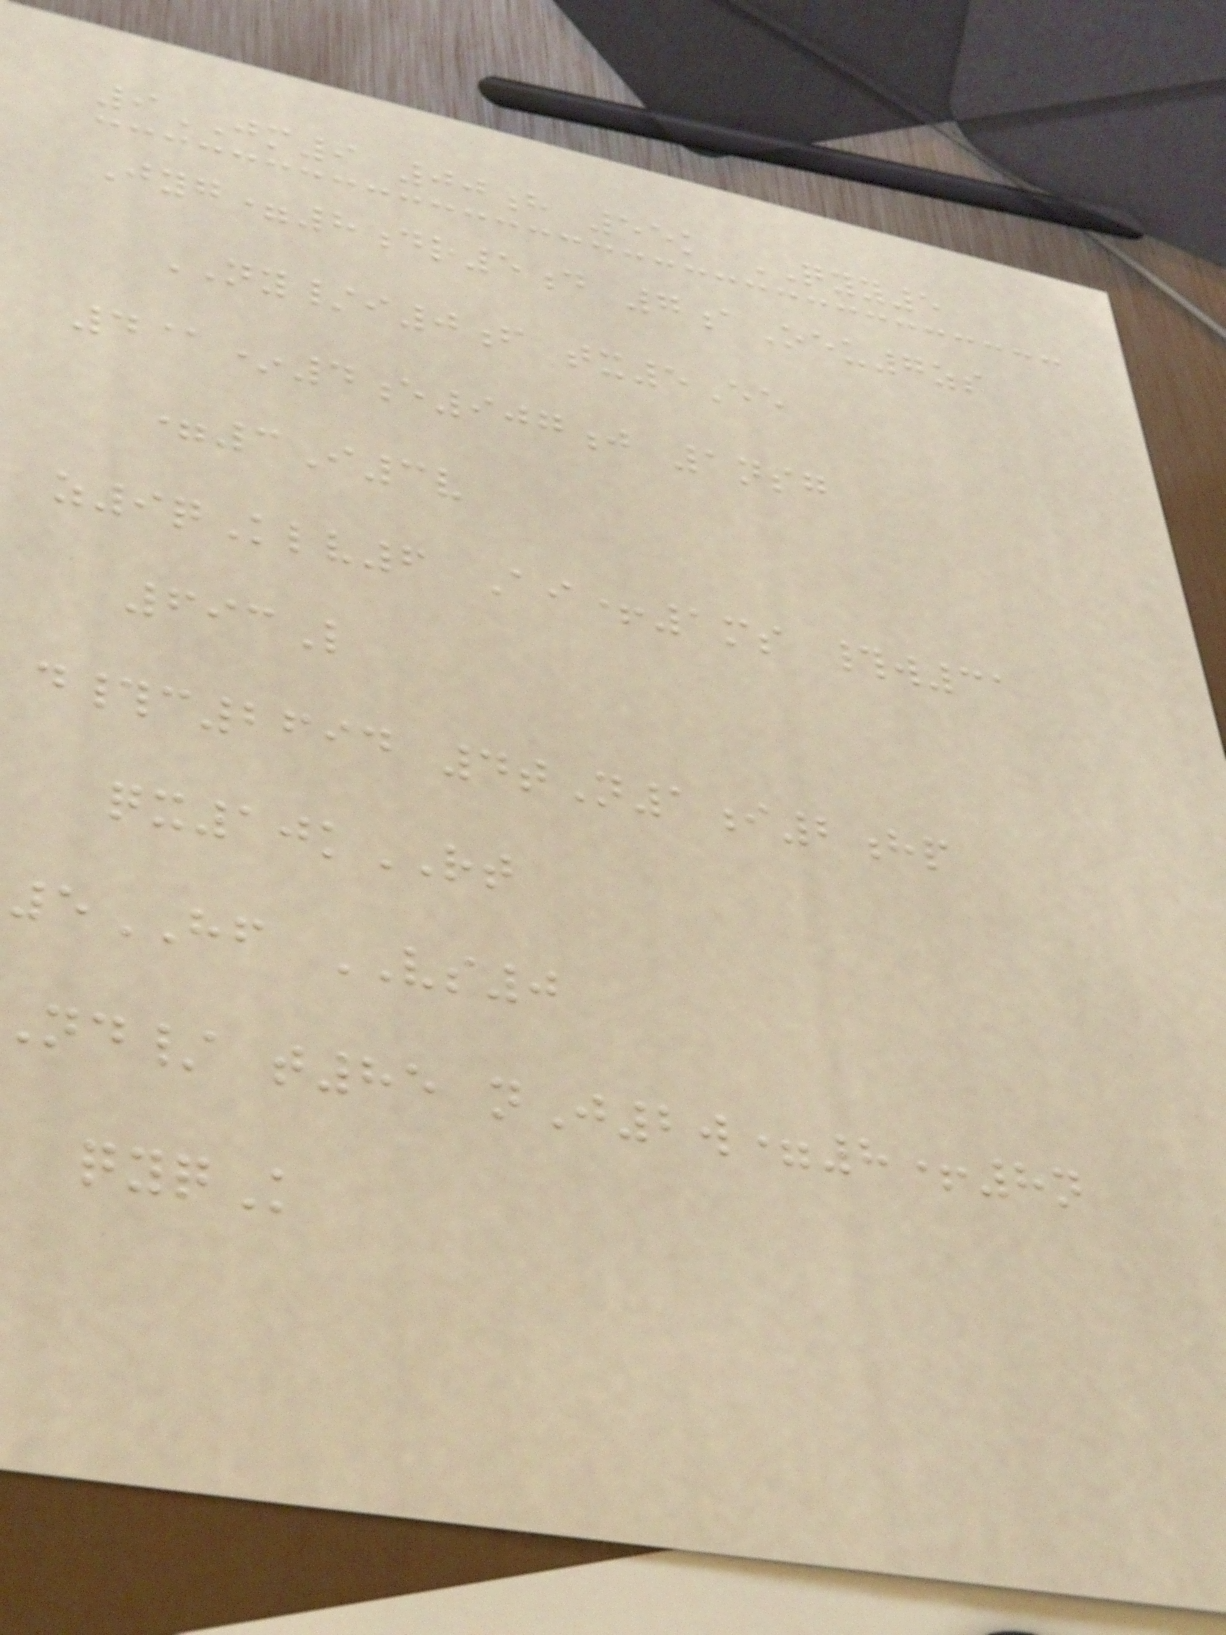9JM9 00h 55k QYY5
Jyg=8dr5d 7aOeu7zs
NY/i0f tx5Ee
4@*4e907j 1nsg
=3I3v
z9qKlv6 Ai+1ms #w31
693L
d#c2694 4tN1i2hp
qx10kRT
5HF VS0
nd/ t85 nJ2w=8+8n
qyqK
